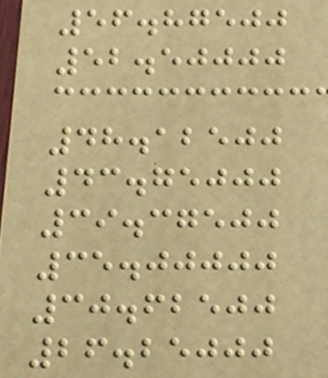56.87500
52.50000
48.12500
43.75000
39.37500
35.00000
30.62500
26.25000
